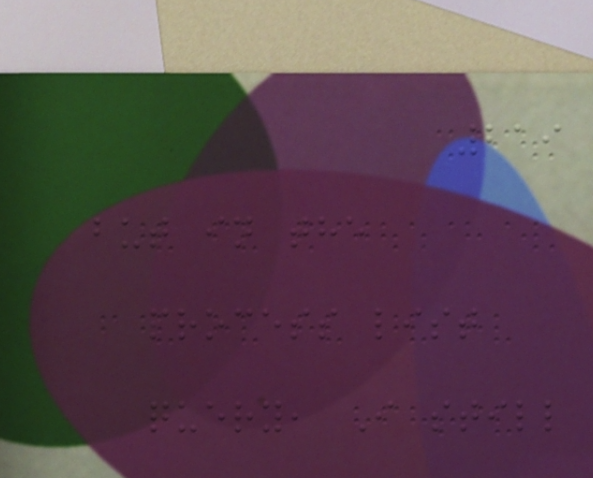219
but in the
process list
query, I still
